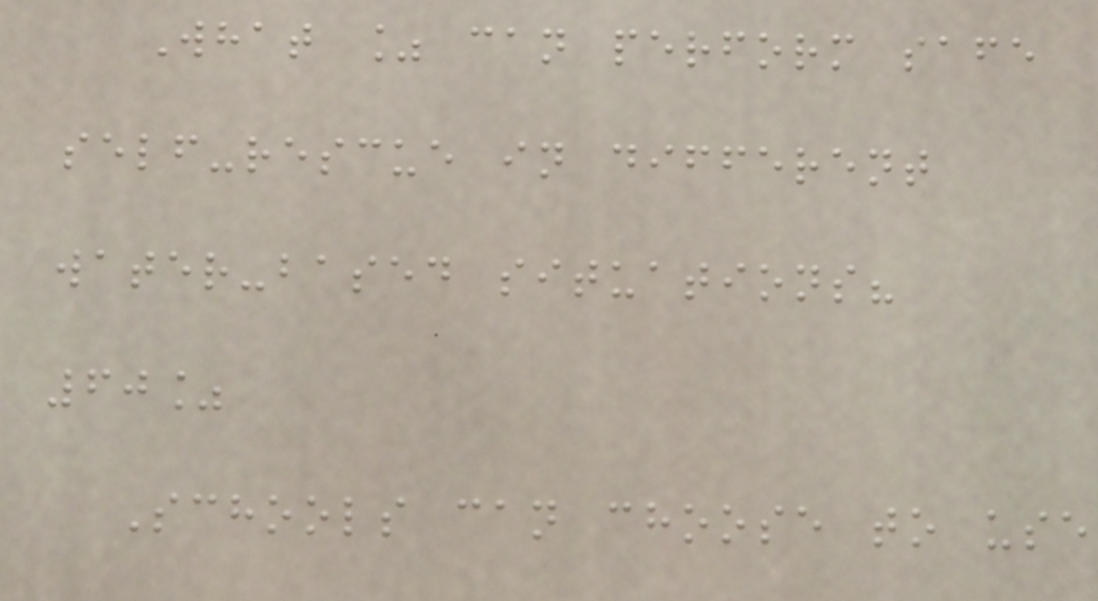What % can perform safe
self-rescue in different
water-based situations?
60%
Schools can choose to use
